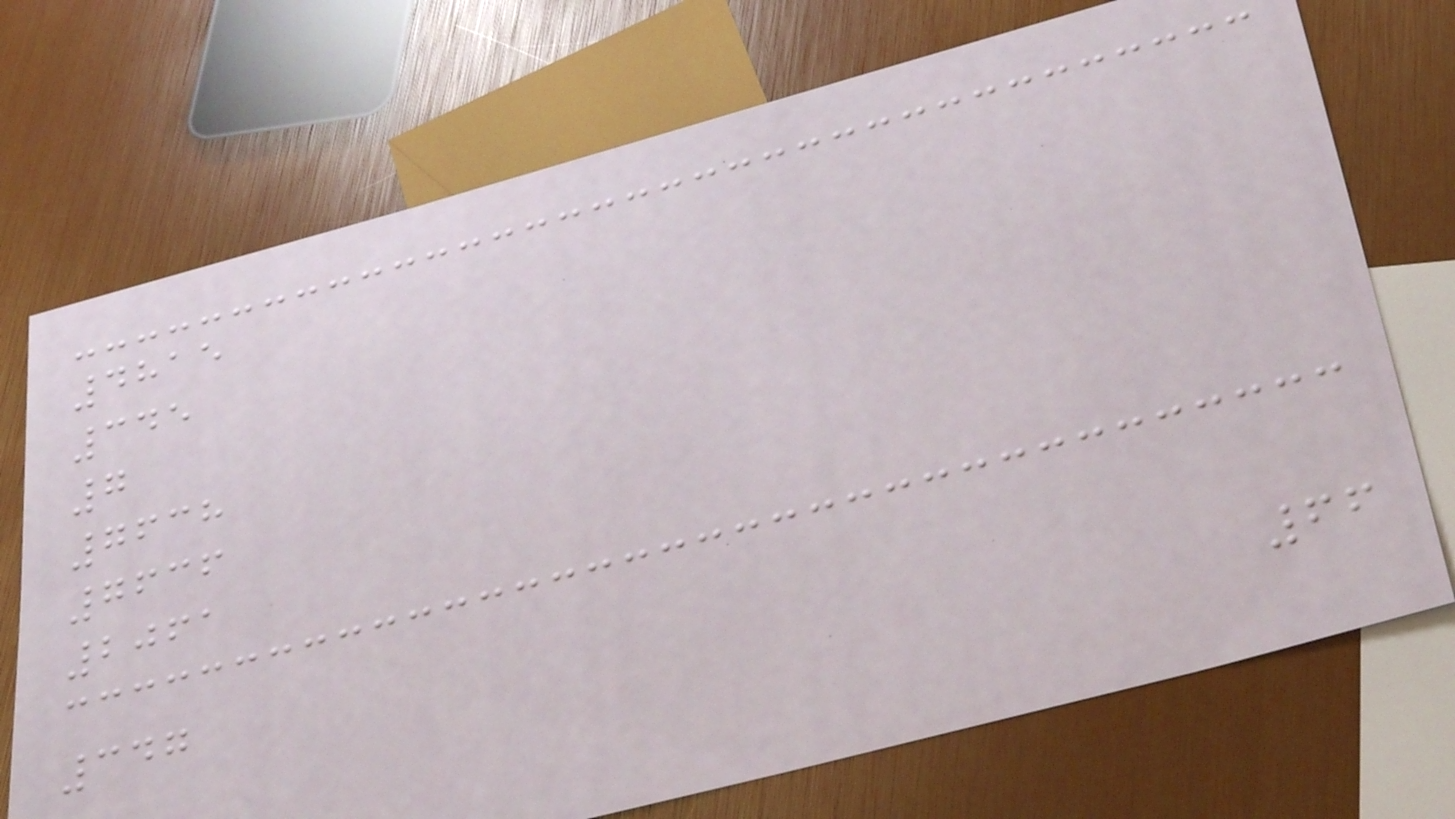4815
345
7
7638
7636
2061
347
66
